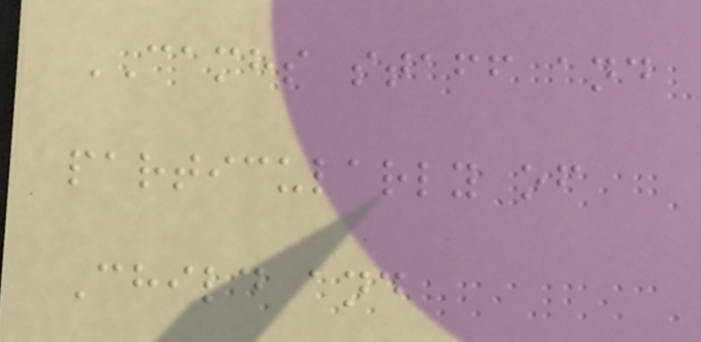CAMHS staff and
particularly of
Child and
